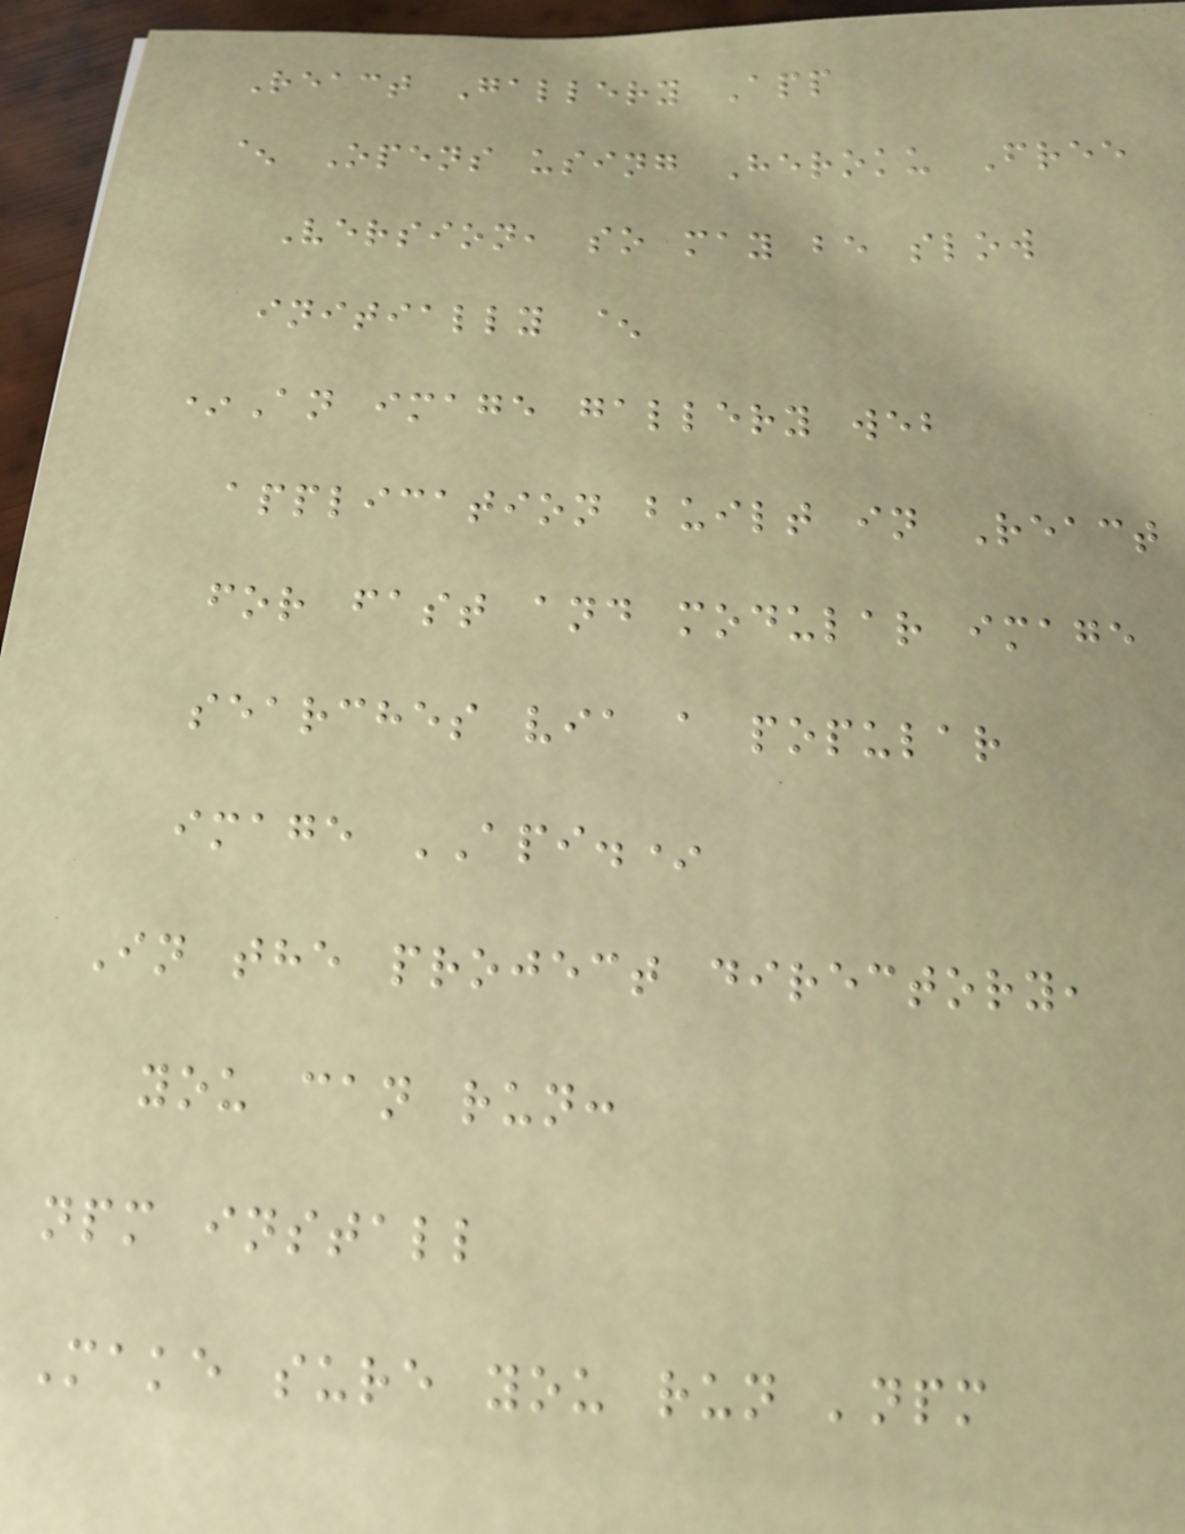React Gallery App
^ Opens using Heroku Free
Version, so may be slow
initially ^
*An image gallery web
application built in React
for fast and modular image
searches via a popular
image API.*
In the project directory,
you can run:
npm install
Make sure you run 'npm
